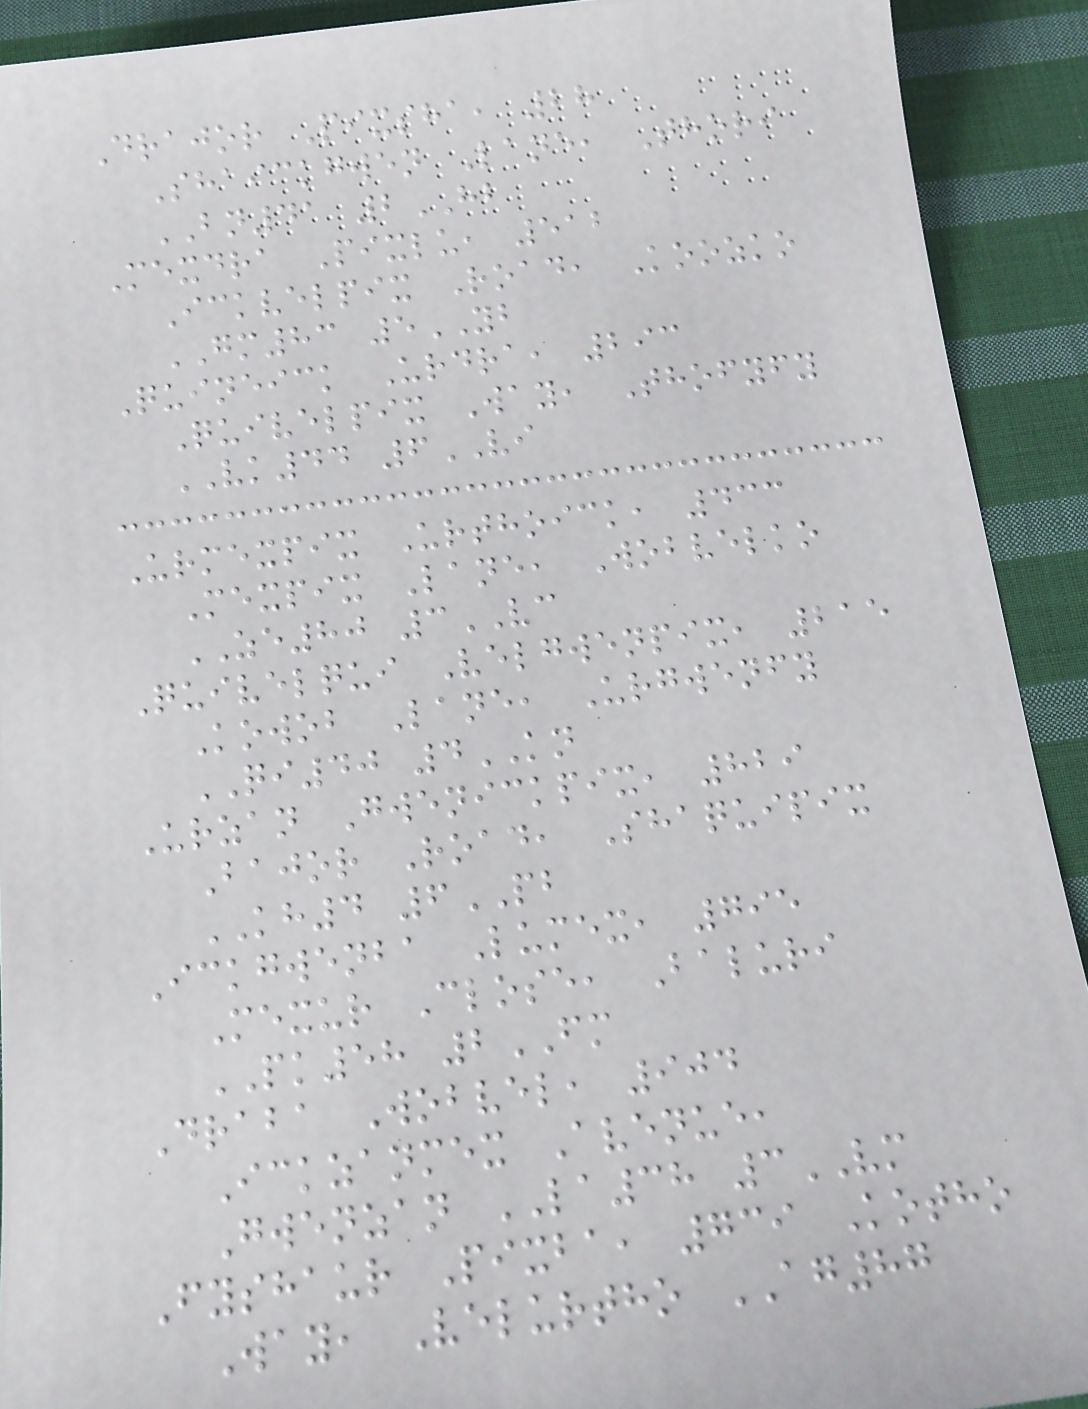Drajor Pixsha, 28
Shaickgwen Lane, Thori
BN41 2HB
Mexdra Pixlu, 512
Ickvelpix Road, Koozko
GM83 5YB
Quineick Urdra, 293
Quivelpix Way, Thofyfy
VK44 6VI
Urmexpix Urthoick, 433
Mexpix Lane, Wobvelko
ZE80 3VC
Quivelqui Velgwenpix, 215
Kowob Lane, Urgwenfy
QI40 4KN
Urzan Gwenickpix, 829
Bajor Road, Shaquipix
KH4 6PB
Ickgwenba Lumex, 795
Mexur Close, Baluri
PK58 2FM
Draba Wobvel, 904
Ickzanmex Avenue,
Gwenzan LA38 3VM
Fyshaur Pixba, 739 Kotho
Way, Velurtho AG87
